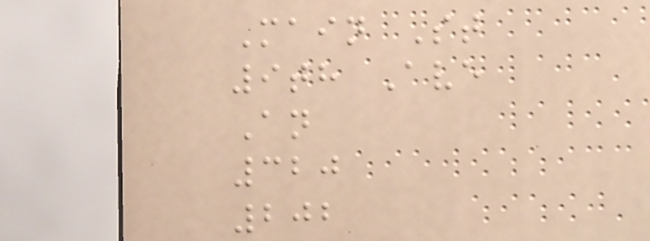Main St
9th Ave
An
320
202
